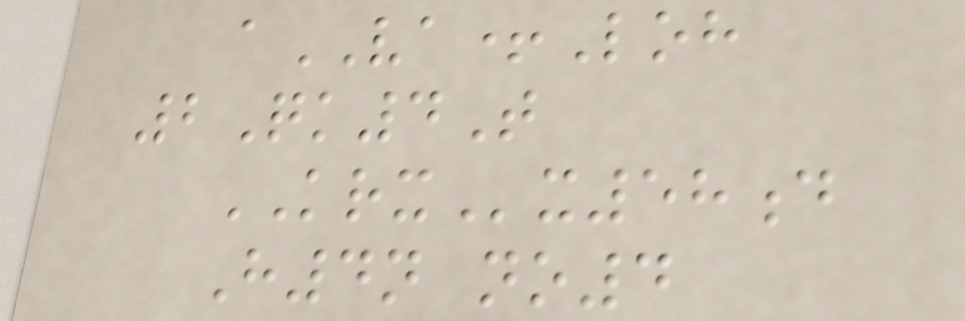aVA+Loh
2Qk4T
KRXx58d
H4n no4
